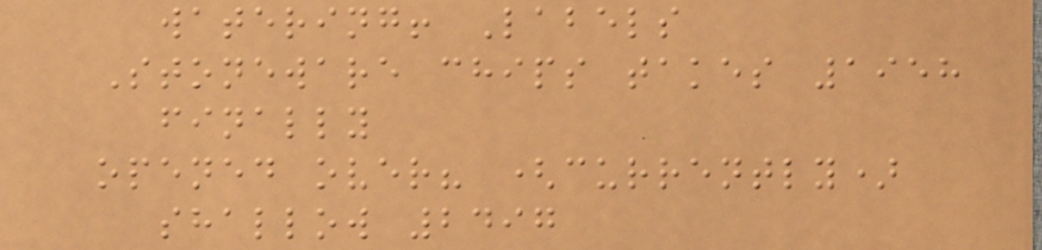watering! Labels
Stoneware chips takes 1958
finally
opened over? (currently)
shallow 2497
